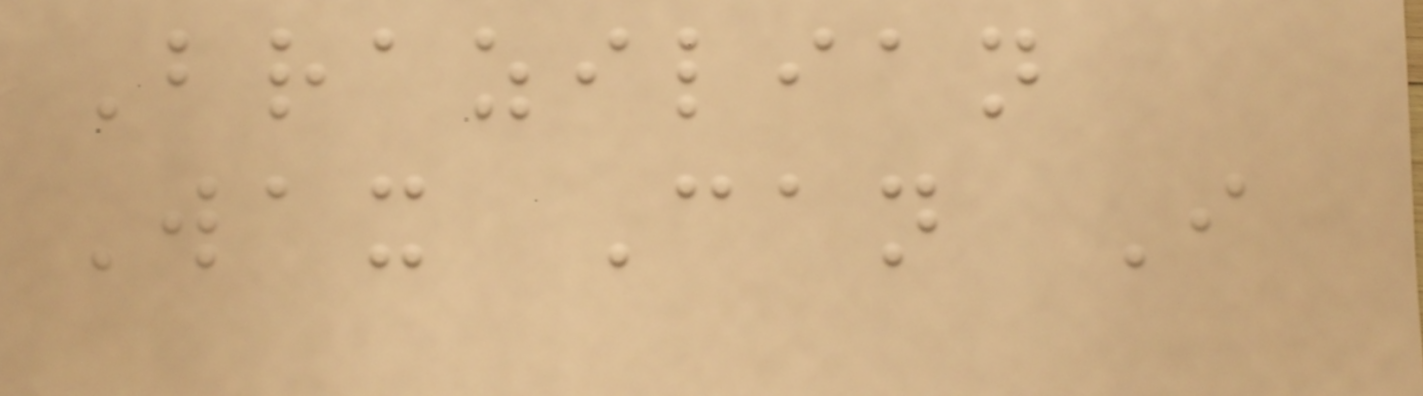Brazilian
Wax Can I
